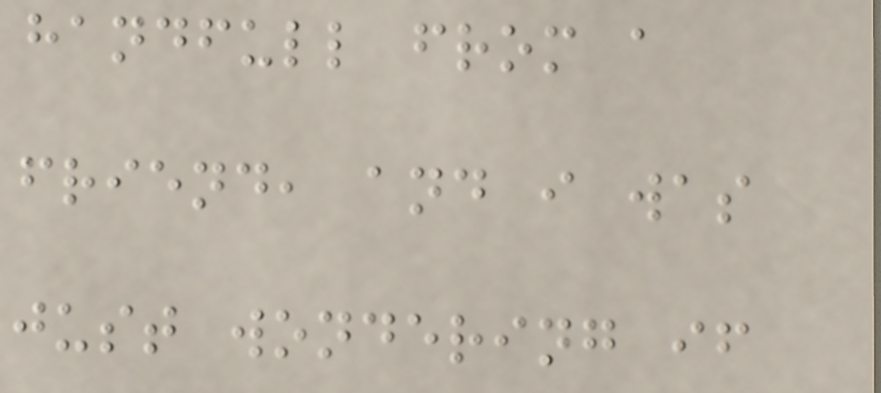handfull from a
friend, and i was
just wondering if
